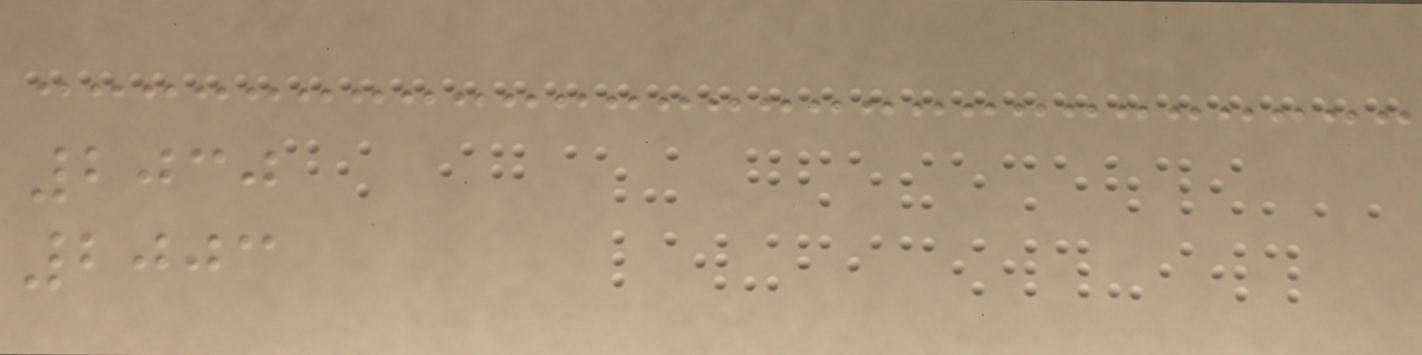2030
2003
